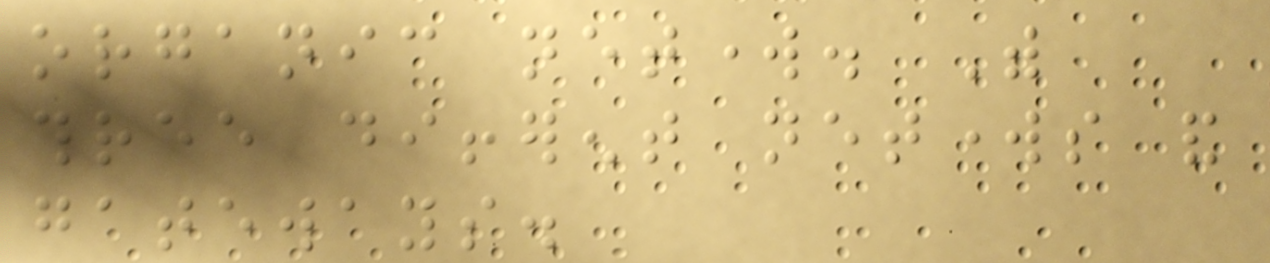organic network. With
three different networks and
gateways.
